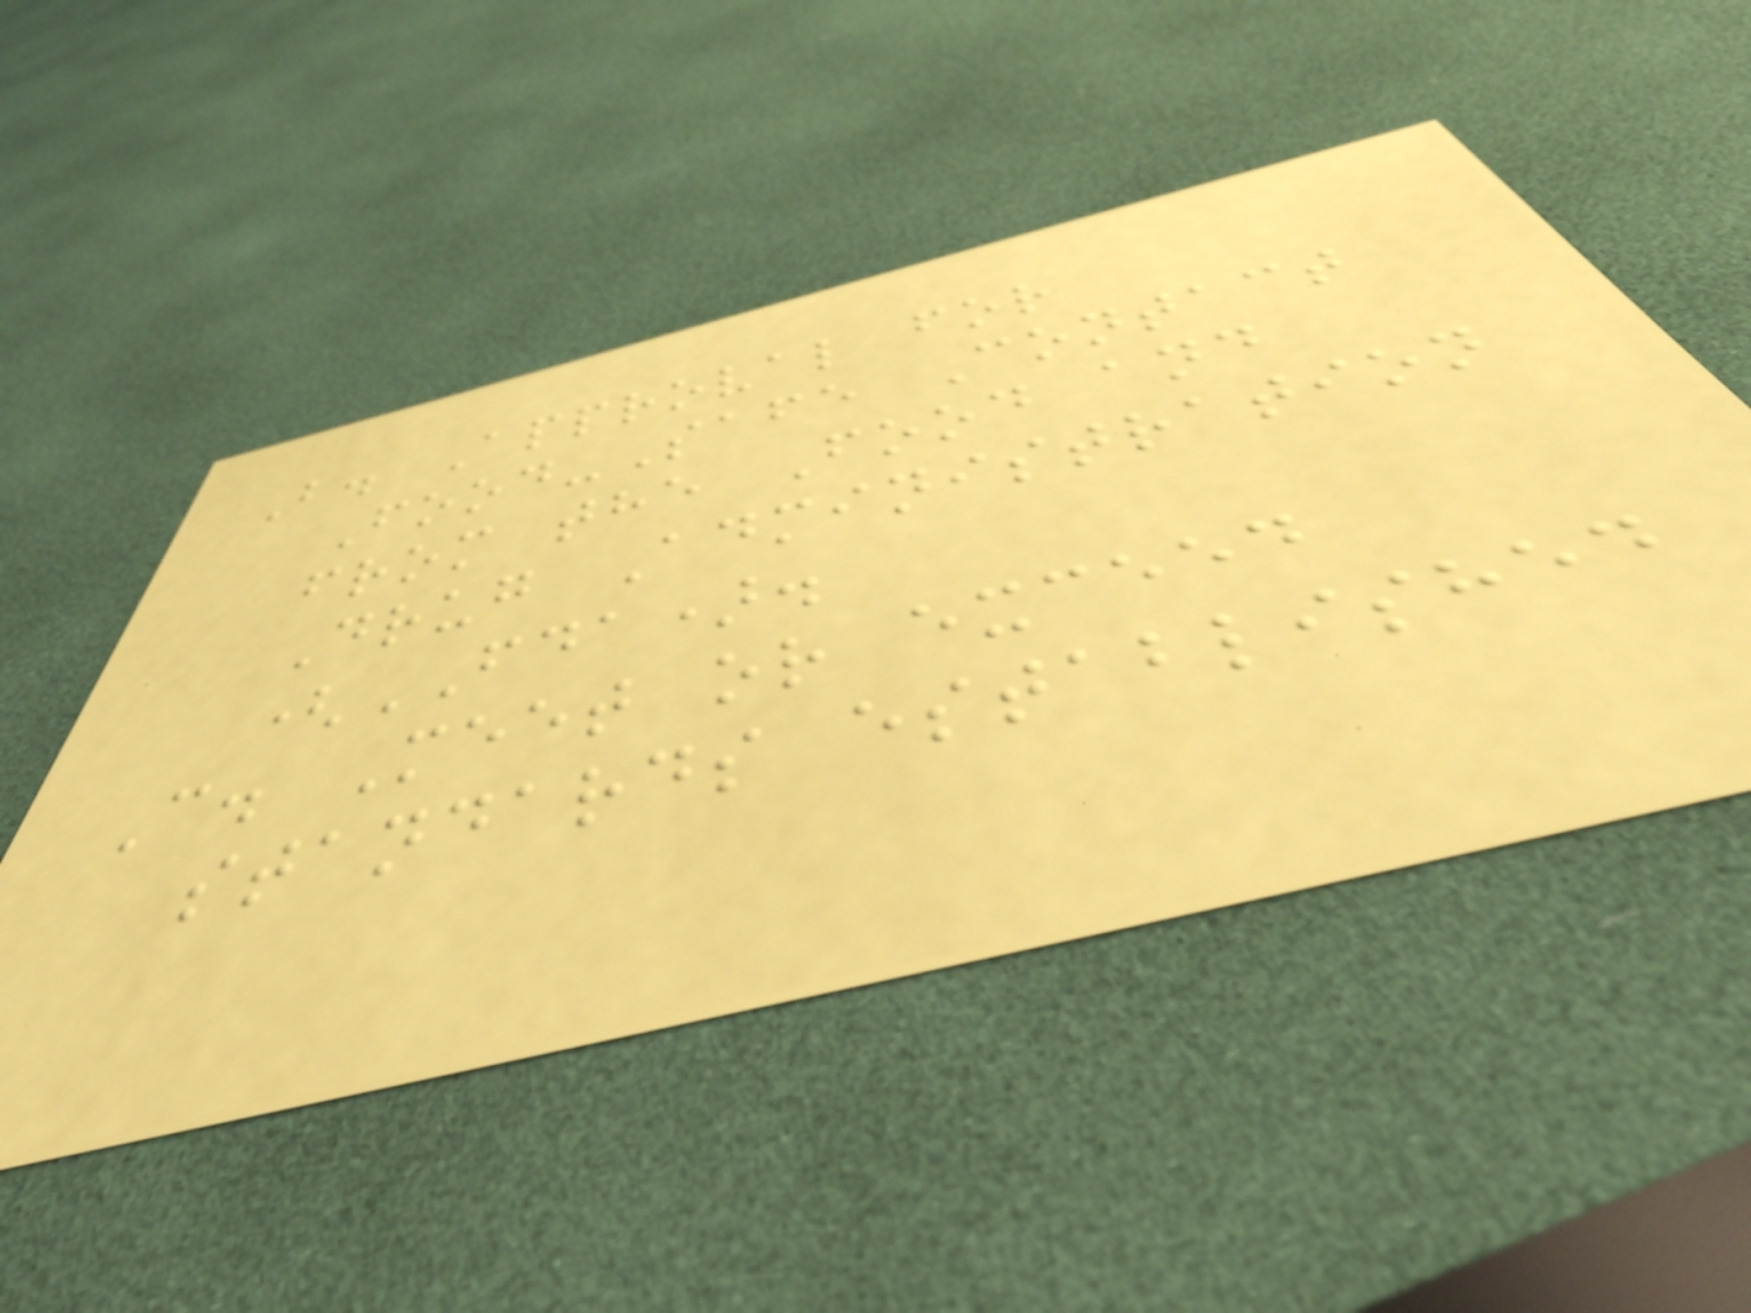B. Approval for
Food-Safe Contact
from the Food and
Drug Administration
(FDA).
C. Meet or exceed
standards established
